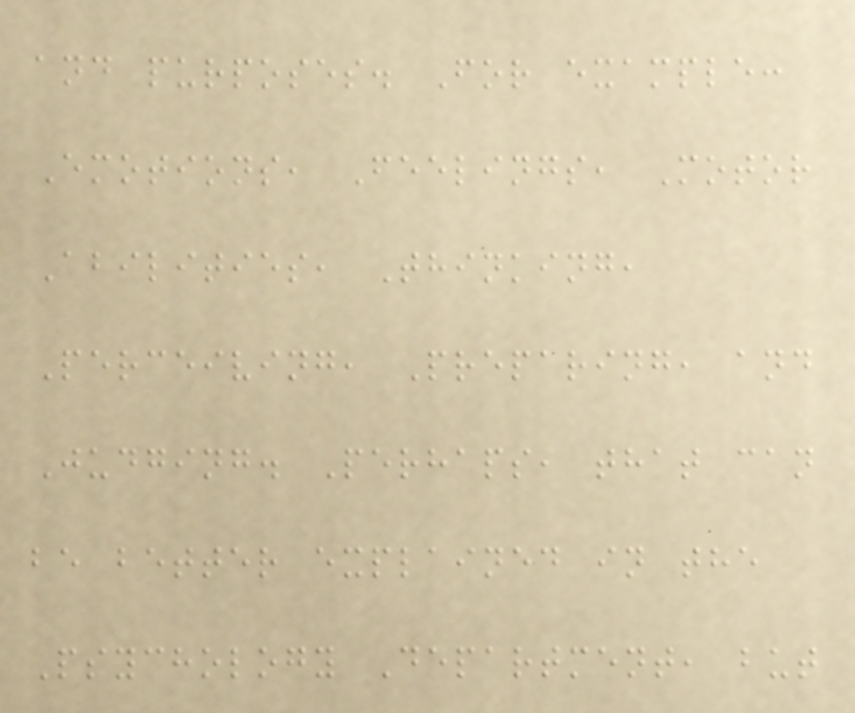and purposes. For example:
Emotions, Feelings, Motor
Abilities, Thinking,
Perceiving, Preparing, and
Judging. Perhaps, that can
be better explained in the
Psychology Department, but
